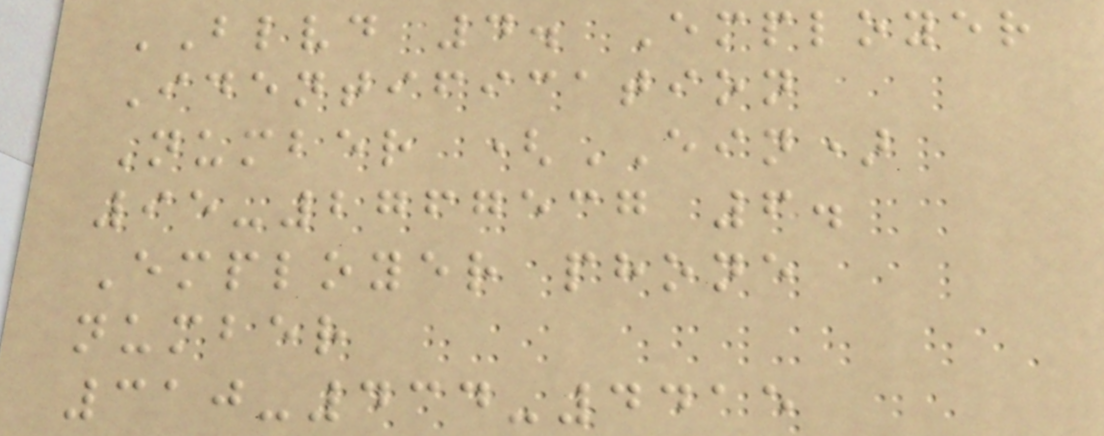BLVD 4. Employer
Identification
Number (EIN)
95-2767537 6.
Employer phone
number
310-434-4415
